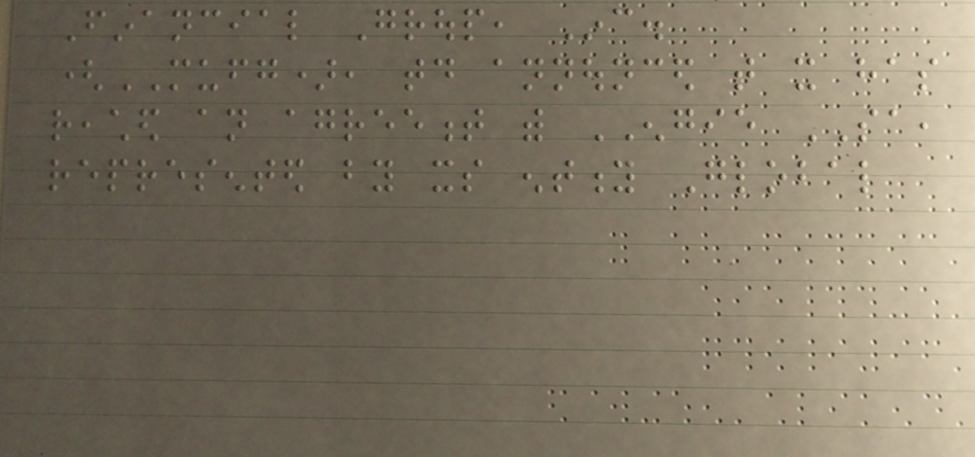Financial Group, Inc.
(MUFG), today announced that it has
reached an agreement with ENGIE SA,
represented by its entity Global
